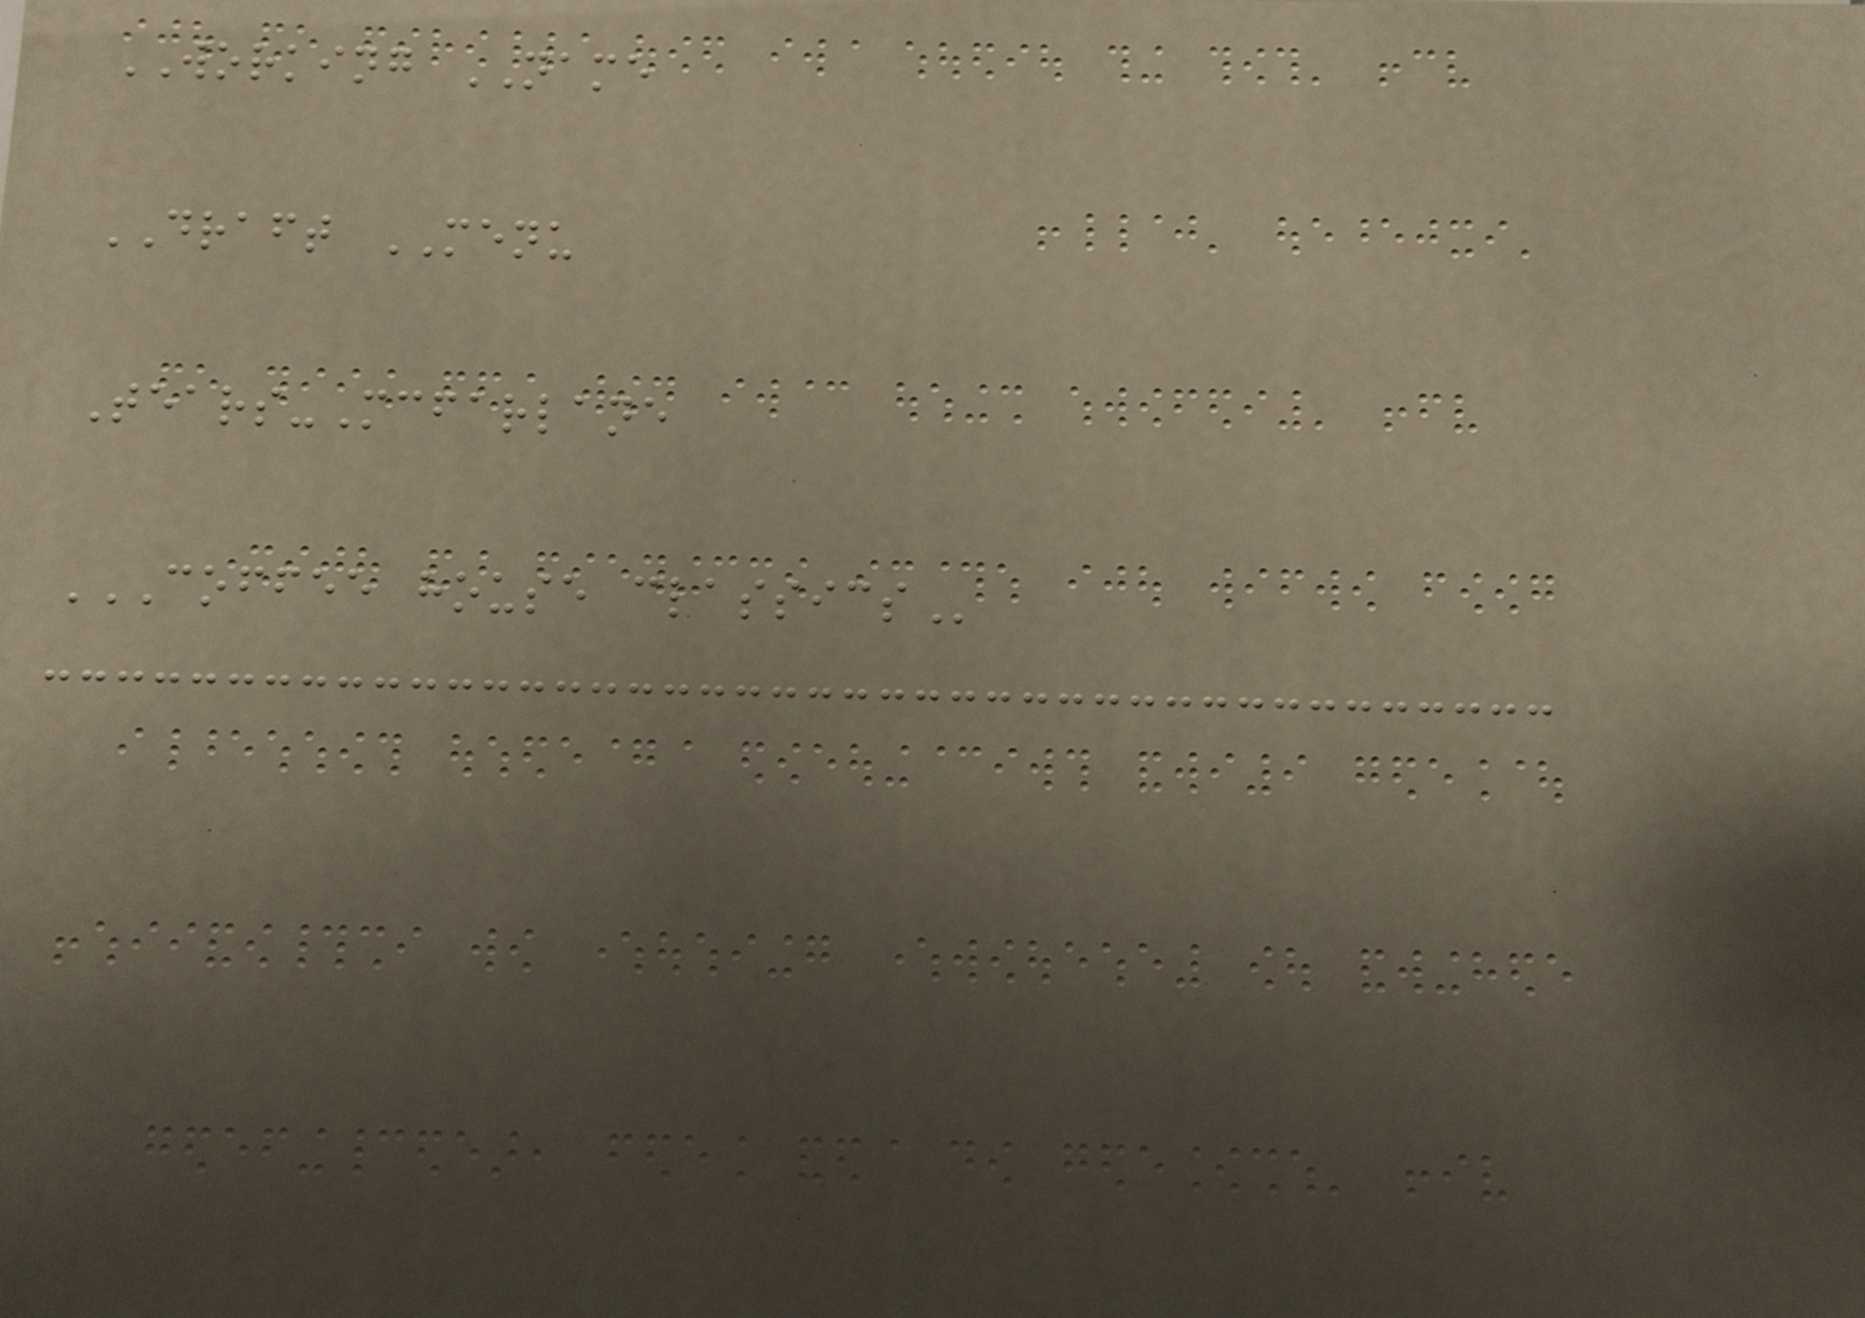WORKING NAME
DRAFT MENU
Tears-Mcfarlane
COFFEE HOUSE CLASSICS
